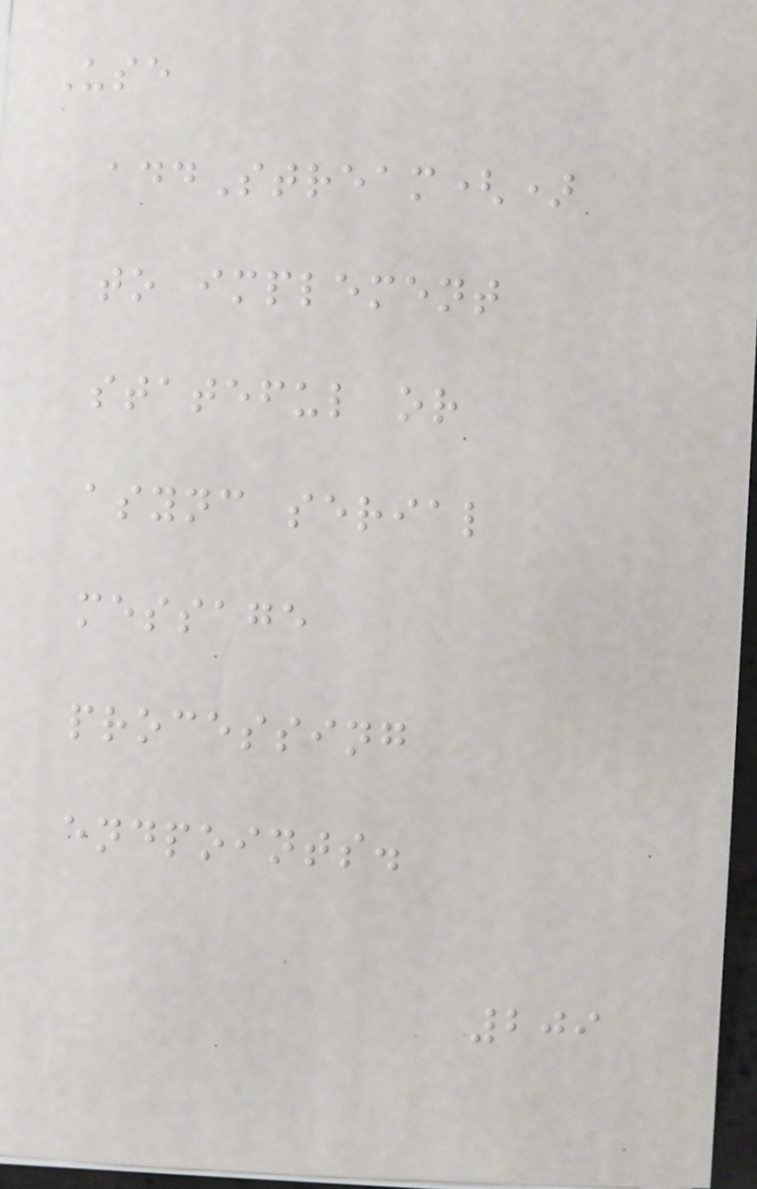Use
addStream()
to implement
stateful or
async serial
message
processing
endpoints.
209
